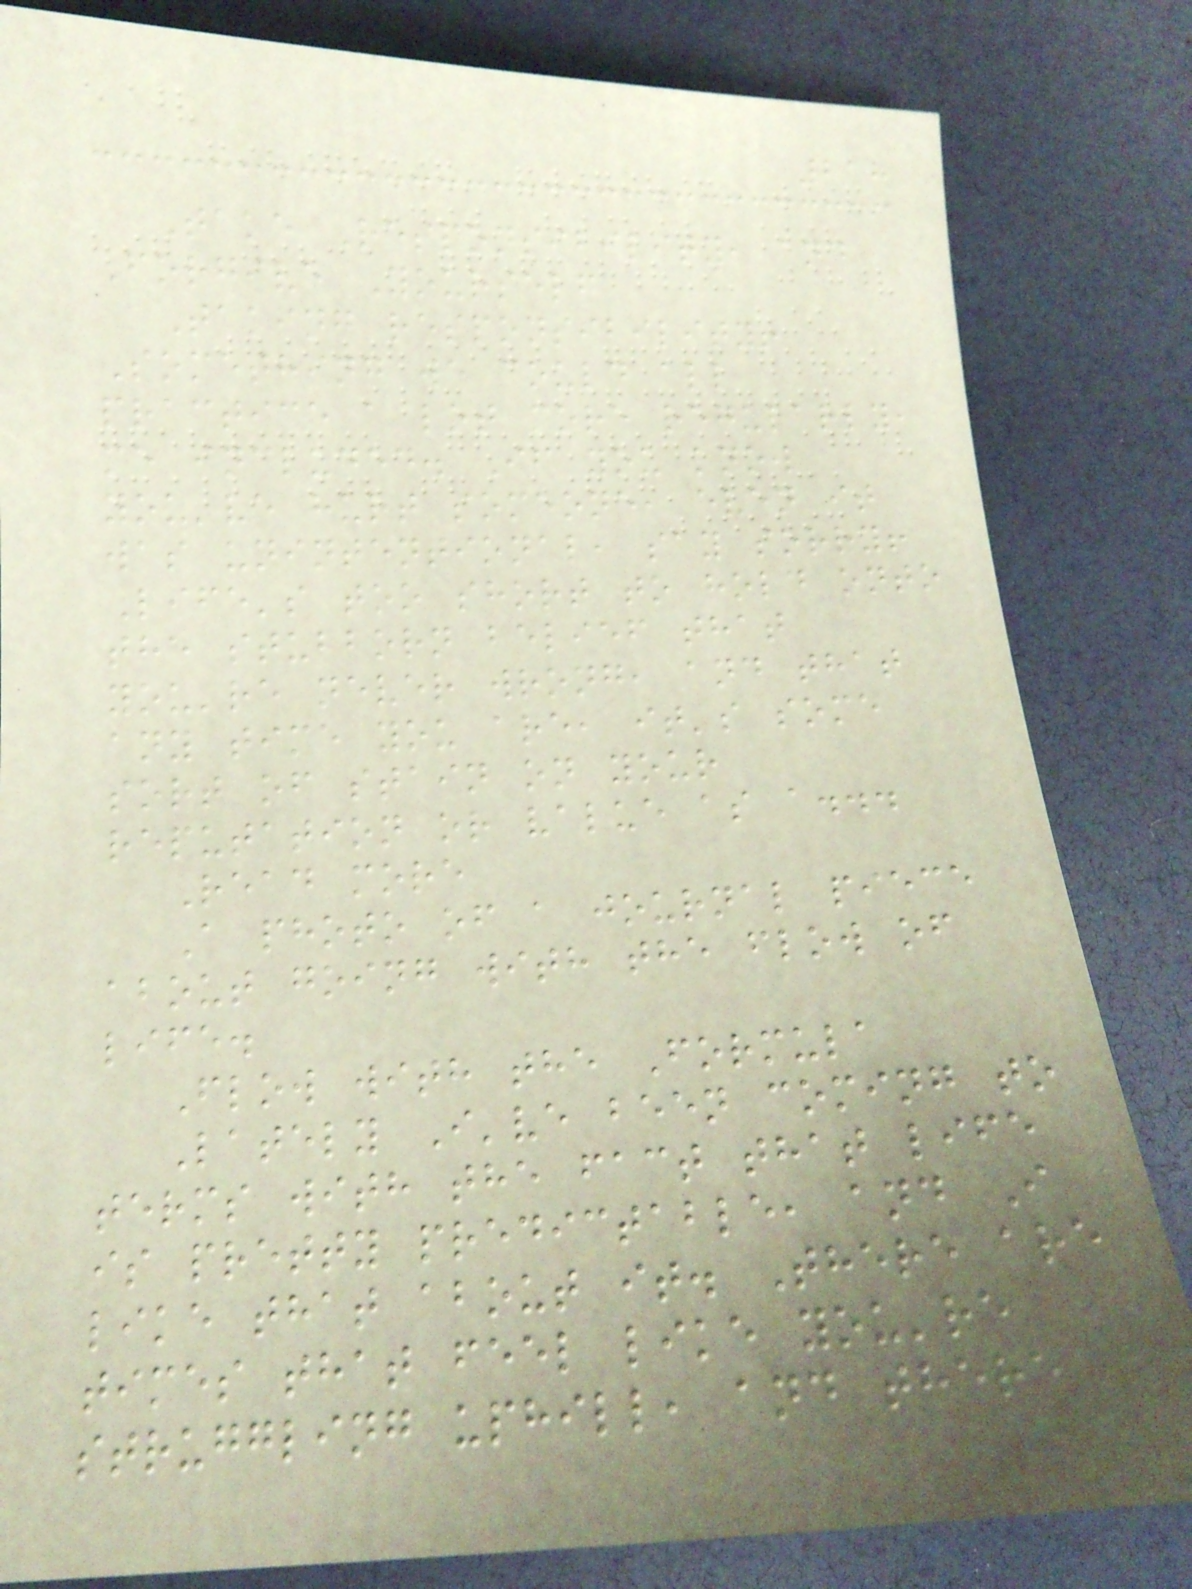218
Take Responsibility, and
Forgive Yourself
Taking responsibility!
Something we could all
practice a lot more regularly,
me included. If you know
you've hurt someone, even it
was unintentional, say sorry!
Life's too short to hold onto
the stubborn belief that
you're never wrong, and that
any time you are, it's some
sort of stain on your
reputation or value as a...
Read more
A photo of a journal piece
about going with the flow of
life.
Flow with the Formula
Lately I've been coming to
terms with the fact that life
is pretty predictable, and I
like that about it. There are
times that feel like you're
struggling uphill, and there
